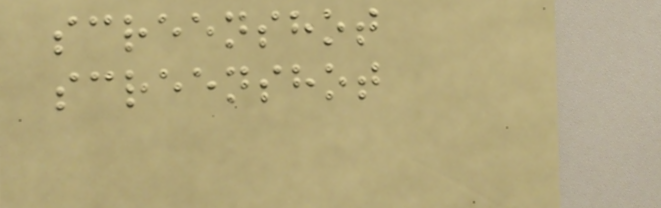screenshot
screenshot
